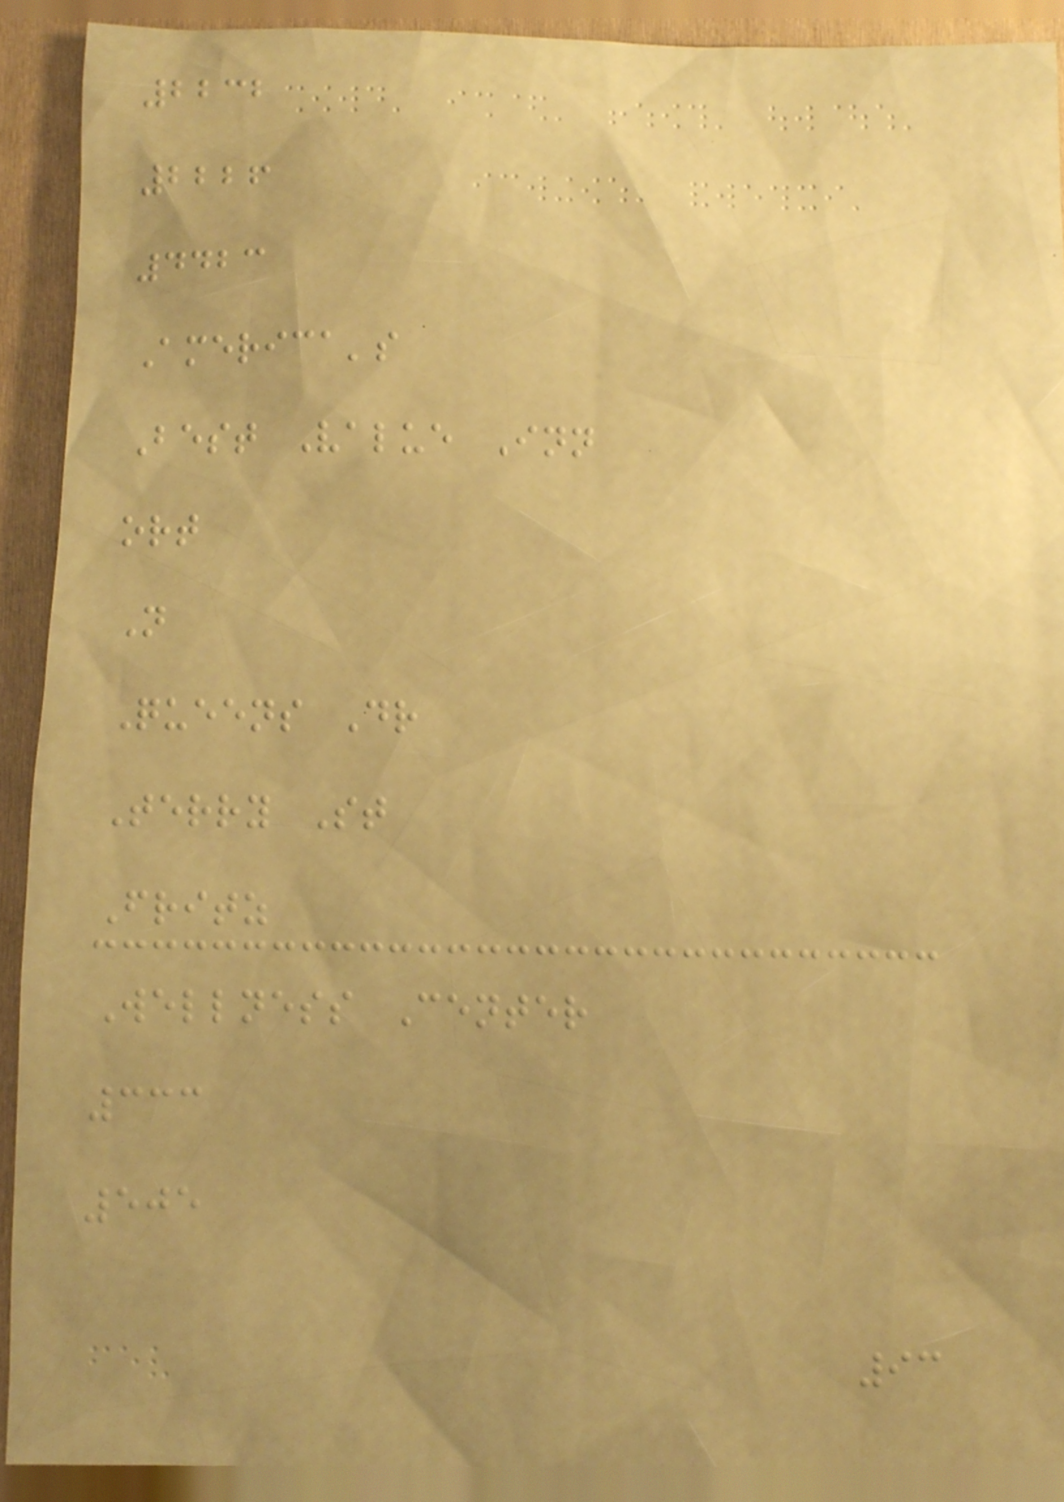2232
2226
4423
America's
Best Value Inn
ort
N
Queens Dr
Terry St
Fritz
Wellness Center
333
505
93
